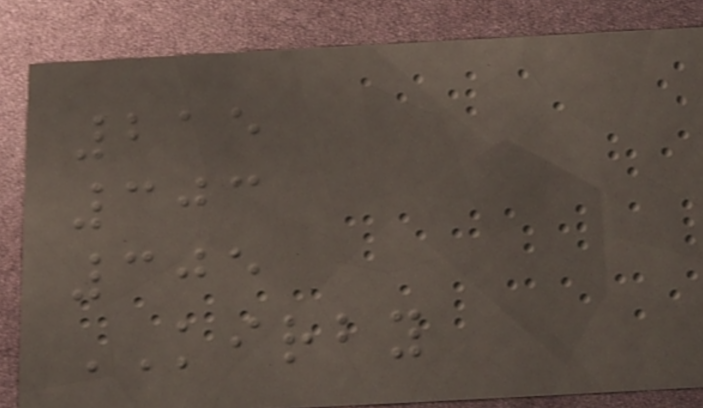215
303
305
KIRBY
